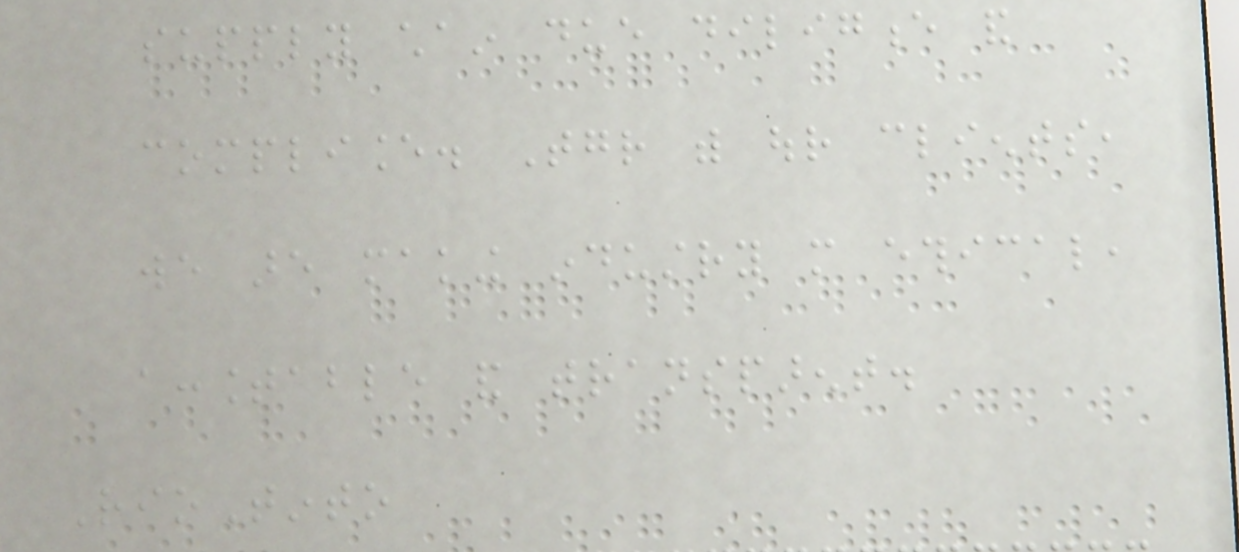supply chain due diligence and
compliance. Together with our clients,
we are making industry more ethical,
accountable and transparent.
RioTinto
